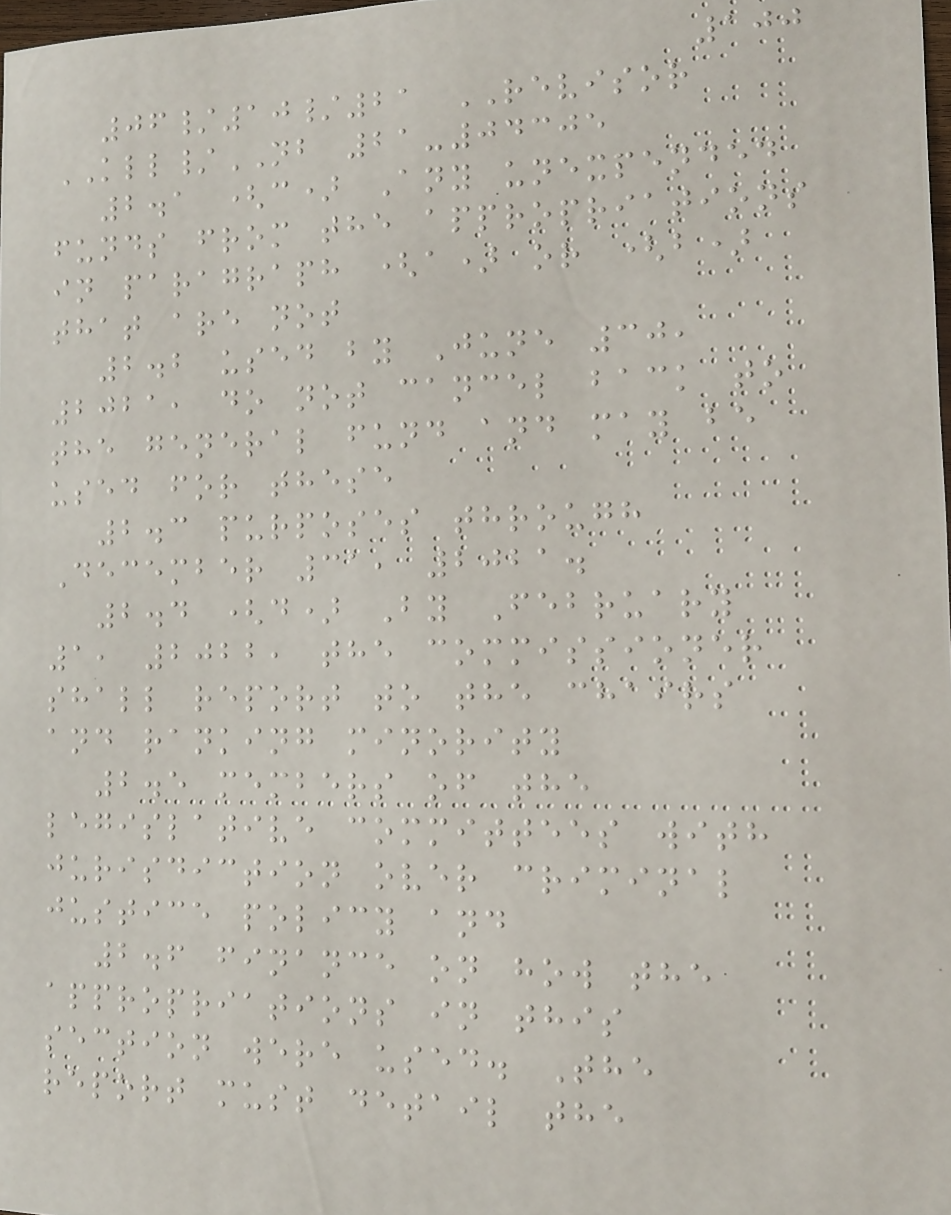100
06/10/21 REVISOR
KLL/NB 21-04305
2.1 (c) Any unexpended
funds from the appropriations
in paragraph (a) or (b)
that are not
2.2 used by June 30,
2021, do not cancel back to
the general fund and may be
used for these
2.3 purposes through
December 31, 2021.
2.4 (d) By February
1, 2022, the commissioner
shall report to the chairs
and ranking minority
2.5 members of the
legislative committees with
jurisdiction over criminal
justice policy and
2.6 finance on how the
appropriations in this
section were used. The
report must detail the
